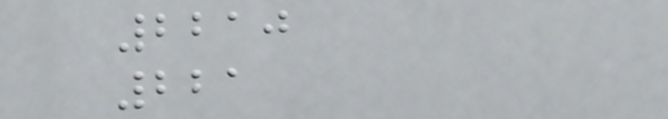2210
221
